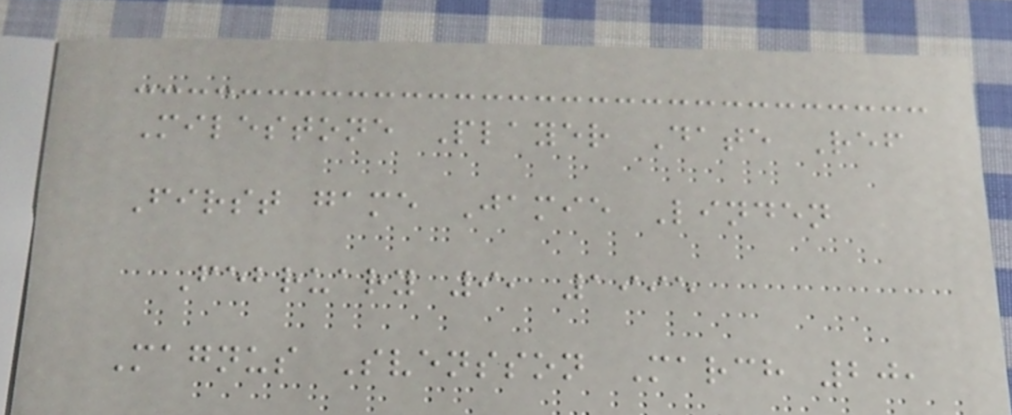Milestone Player Date Ref
First game Jamie Linden
February 9, 1995
Magnus Svensson March 20,
